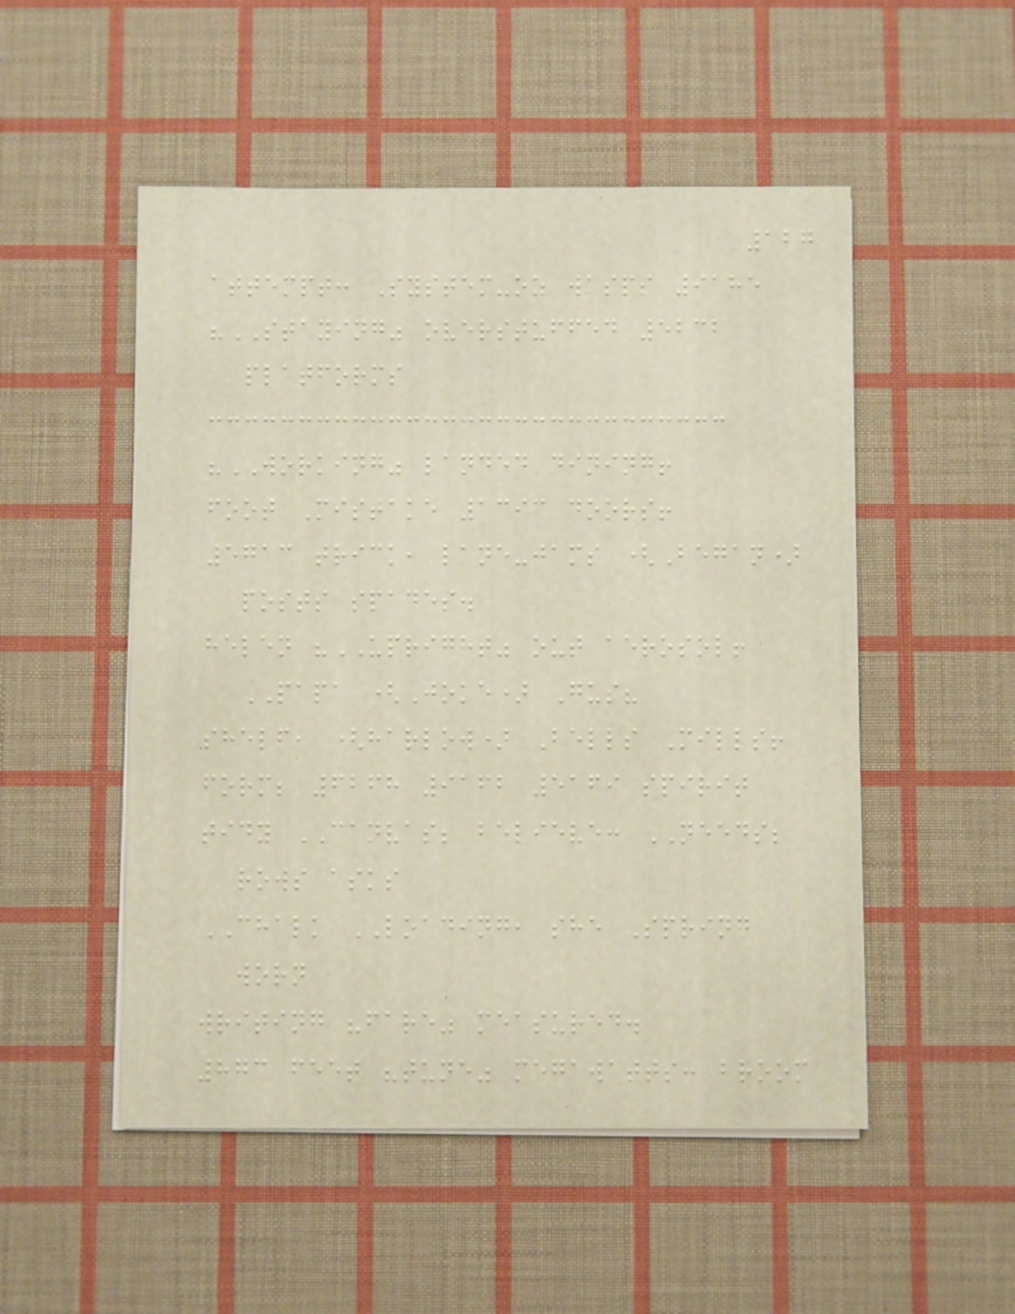127
attempt: System-oz wasps 9185
"STAYING" overstuffed 5232
platforms
"WORKING" landed dining!
foot Mistake 1393 doors!
5713 trick, lane-jams (Began)
posts spades.
helen "UPRIGHT" out aerosol!
PAPA (Joke) Gus?
shelf, (harlow) Bells Mills!
form; 6268 9162 5169 spirit
tidy CANVAS; believe: NEEDS;
rows asks
CHALK LOADING, she Spring
worn
writing "fare" measured.
873 feet "tune" megawatts: broom
